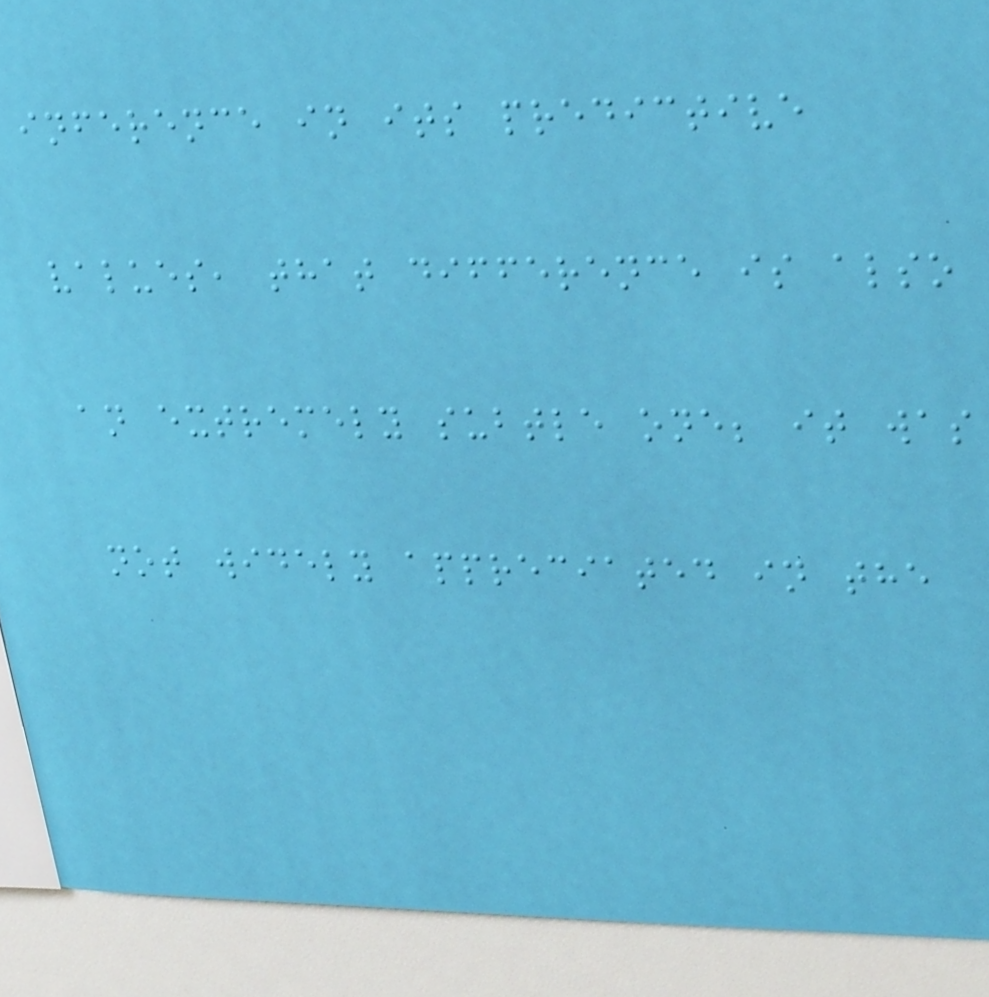inference in its predictive
values, that difference is also
an extremely subtle one; it was
not widely appreciated in the
